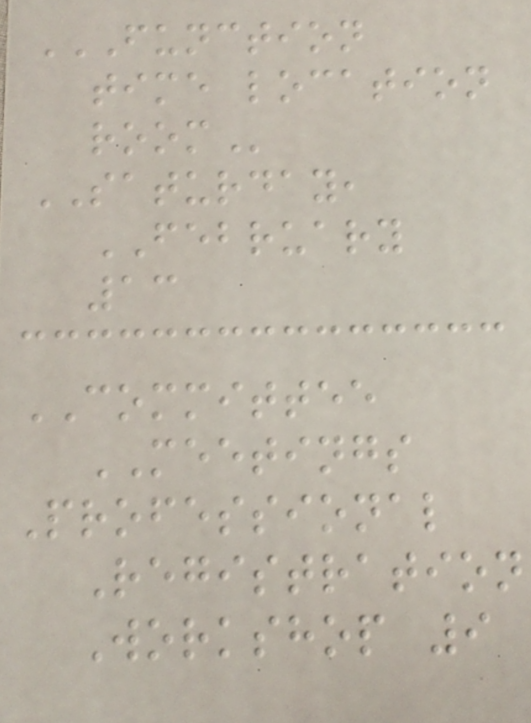FUNCTION
TIME LOCATION
ROOM
SATURDAY,
FEBRUARY
13
COMMITTEE
MEETINGS
Professional
Registration
Workshop 9
